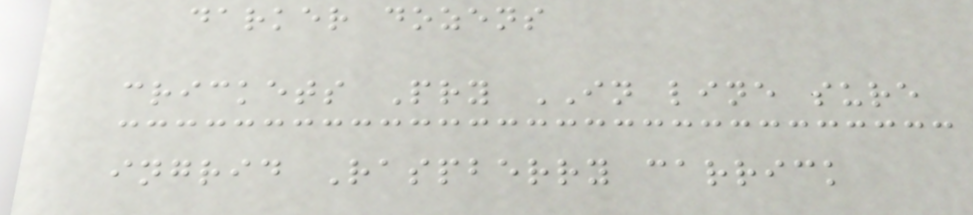darker dozens
crickets Pry IN line sure
ingrid Raspberry carrick
